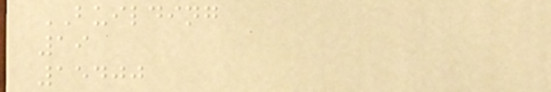BUILDING
19
15400
